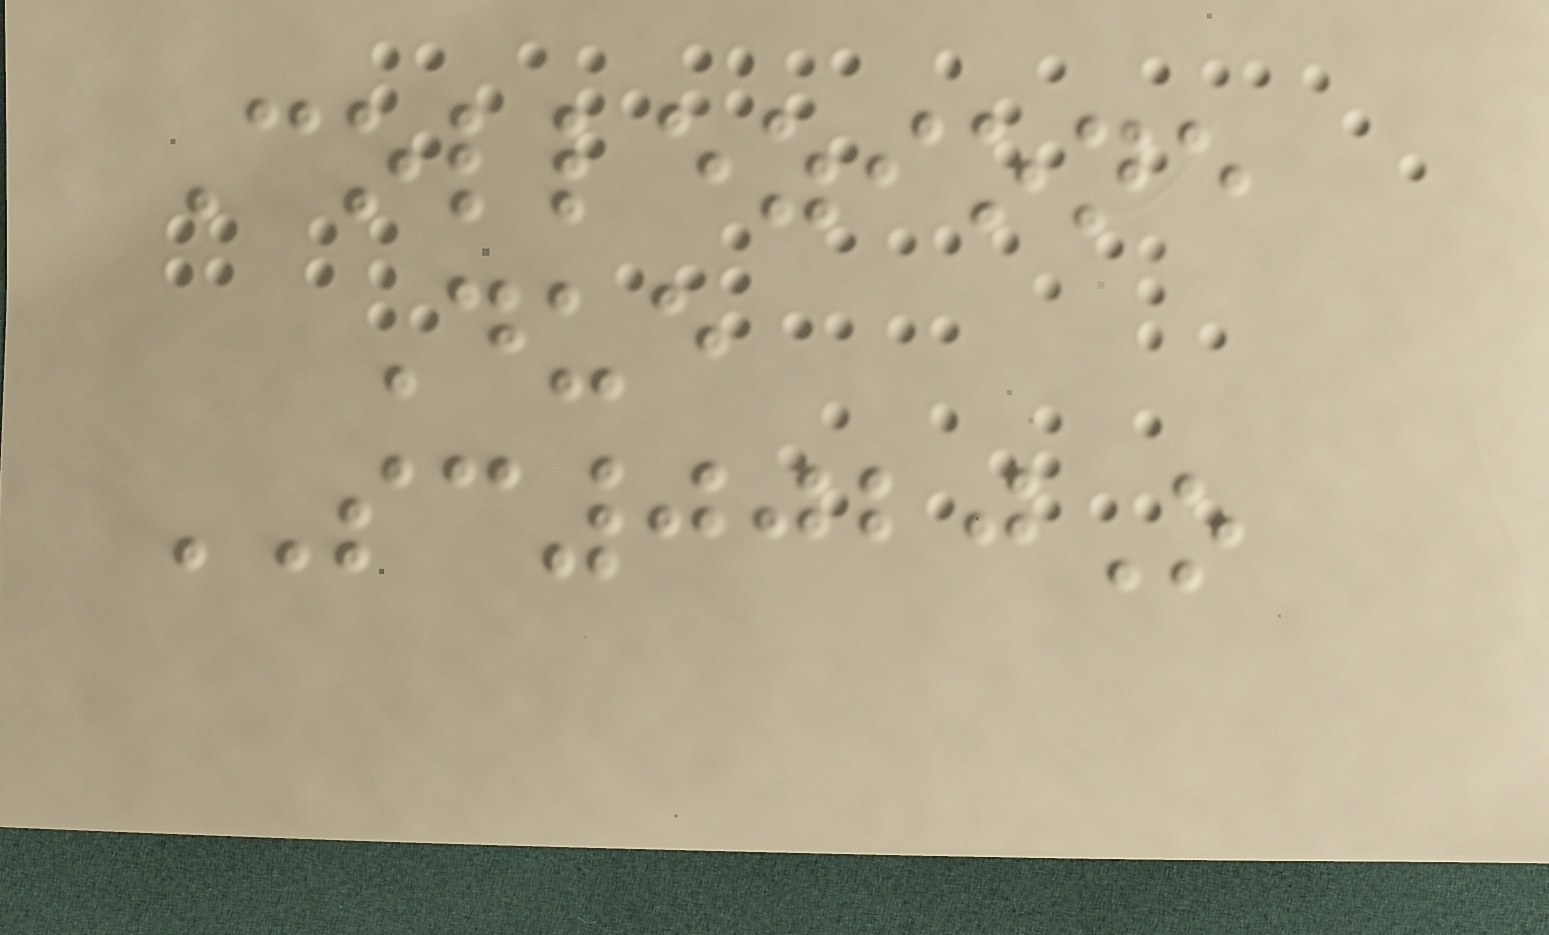Collezione
Due
SC0020O
